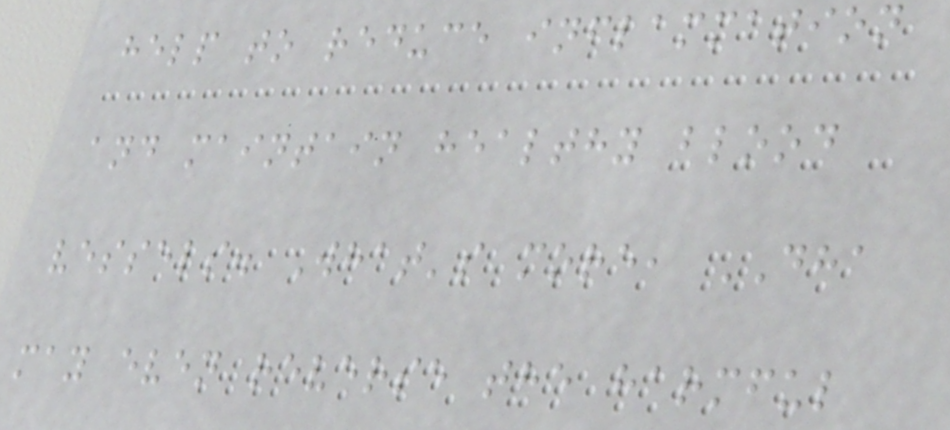help to reduce inflammation
and maintain healthy blood
vessels. What's more, DHA
may even reverse the harmful
